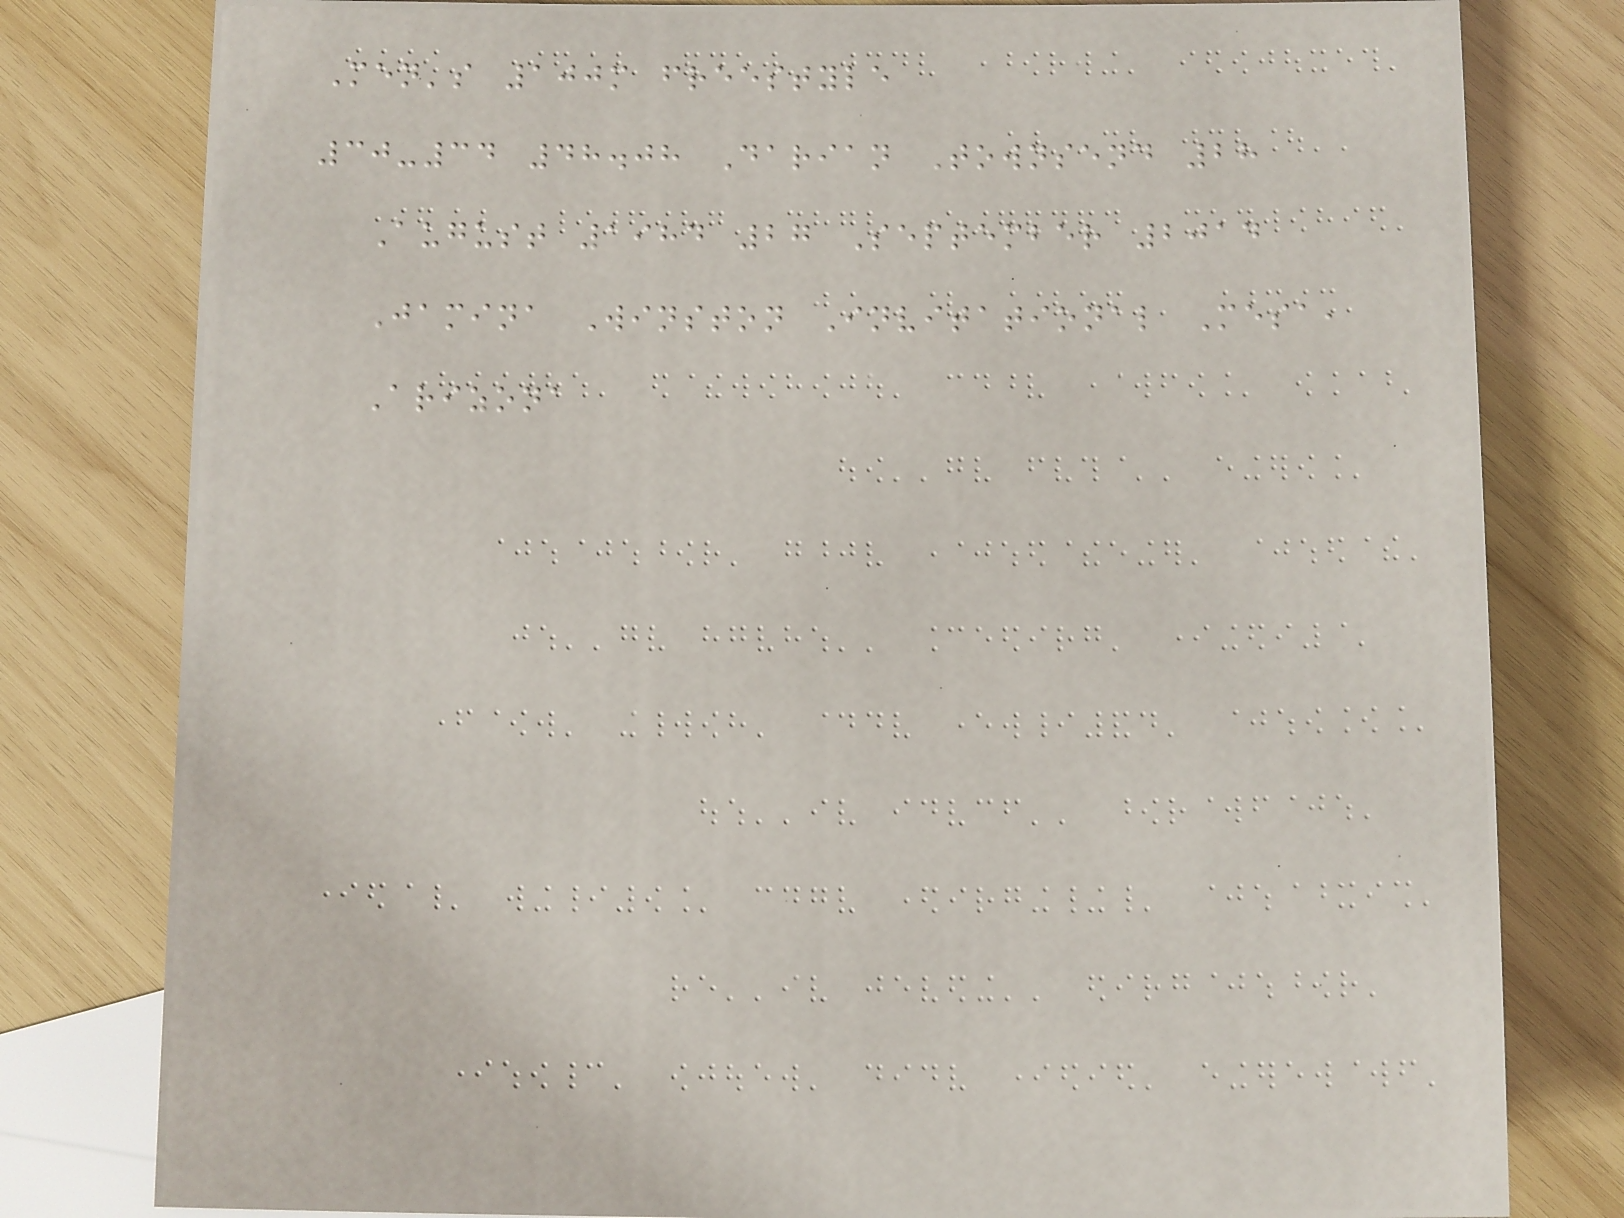Men's 100m freestyle
30-34 48.08 Darian Townsend 28
August 1984 27 September 2014
Jamina Winston Invitational Mesa,
Arizona
